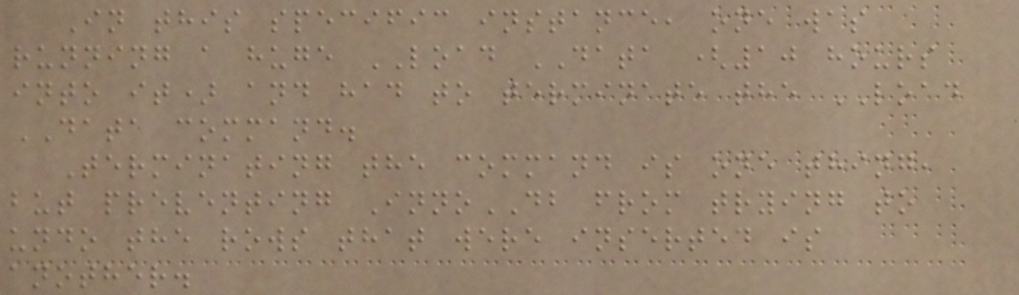In this specific instance, one was
running a huge LOAD DATA (10 hours
into it) and had to terminate the LOAD
DATA command.
Terminating the command is one thing,
but preventing InnoDB from trying to
undo the rows that were inserted is
another.
